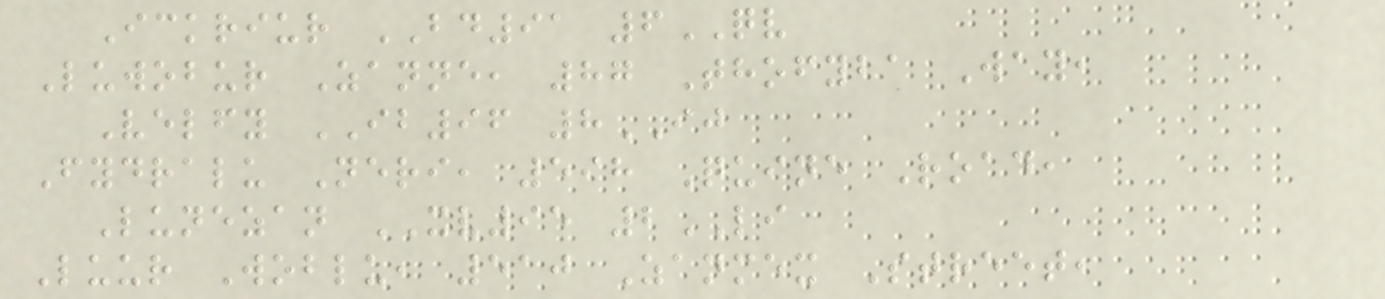Ickriur BD91 6QV
Luwobur Zanne, 87 Thofyba Way,
Velfy IB96 8IJ
Fydralu Neri, 598 Quine Road,
Lunezan XV95 2LI
Luur Woblu, 510 Zanmex Street,
